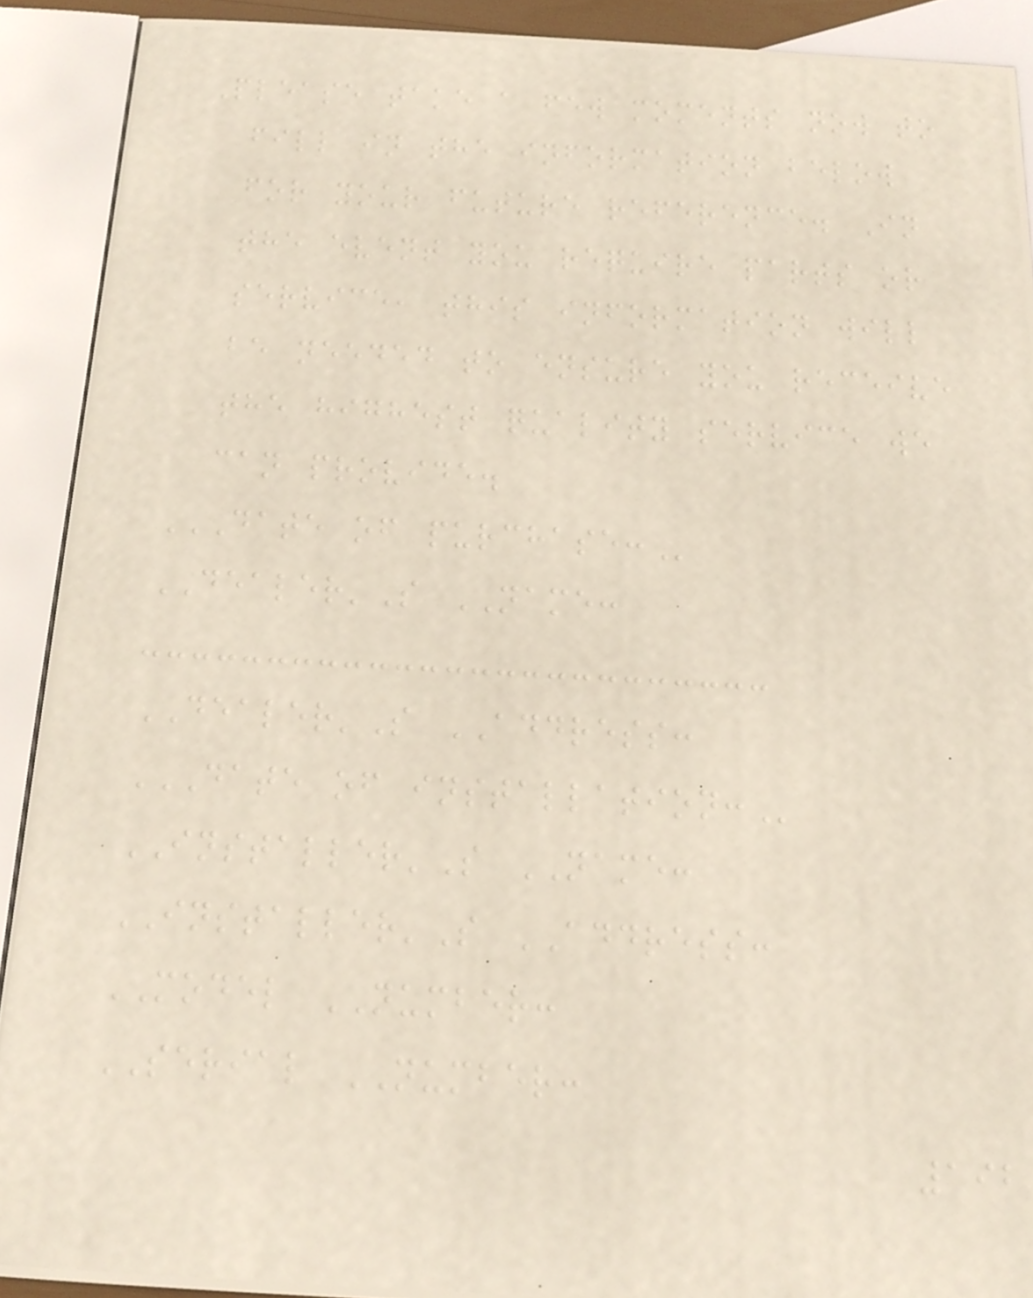Please take a few moments now to
fill in the information below
for your future reference. In
the event you require parts or
service, this information will
be needed to ensure you receive
the highest quality service we
can provide.
DATE OF PURCHASE:
DEALER'S NAME:
DEALER'S ADDRESS:
DATE OF INSTALLATION:
INSTALLER'S NAME:
INSTALLER'S ADDRESS:
MODEL NUMBER:
SERIAL NUMBER:
192
